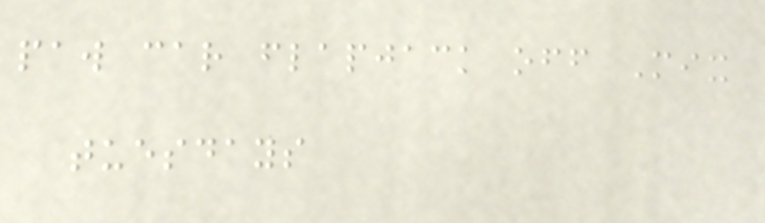paw car flapjack off Mix
tuesdays
